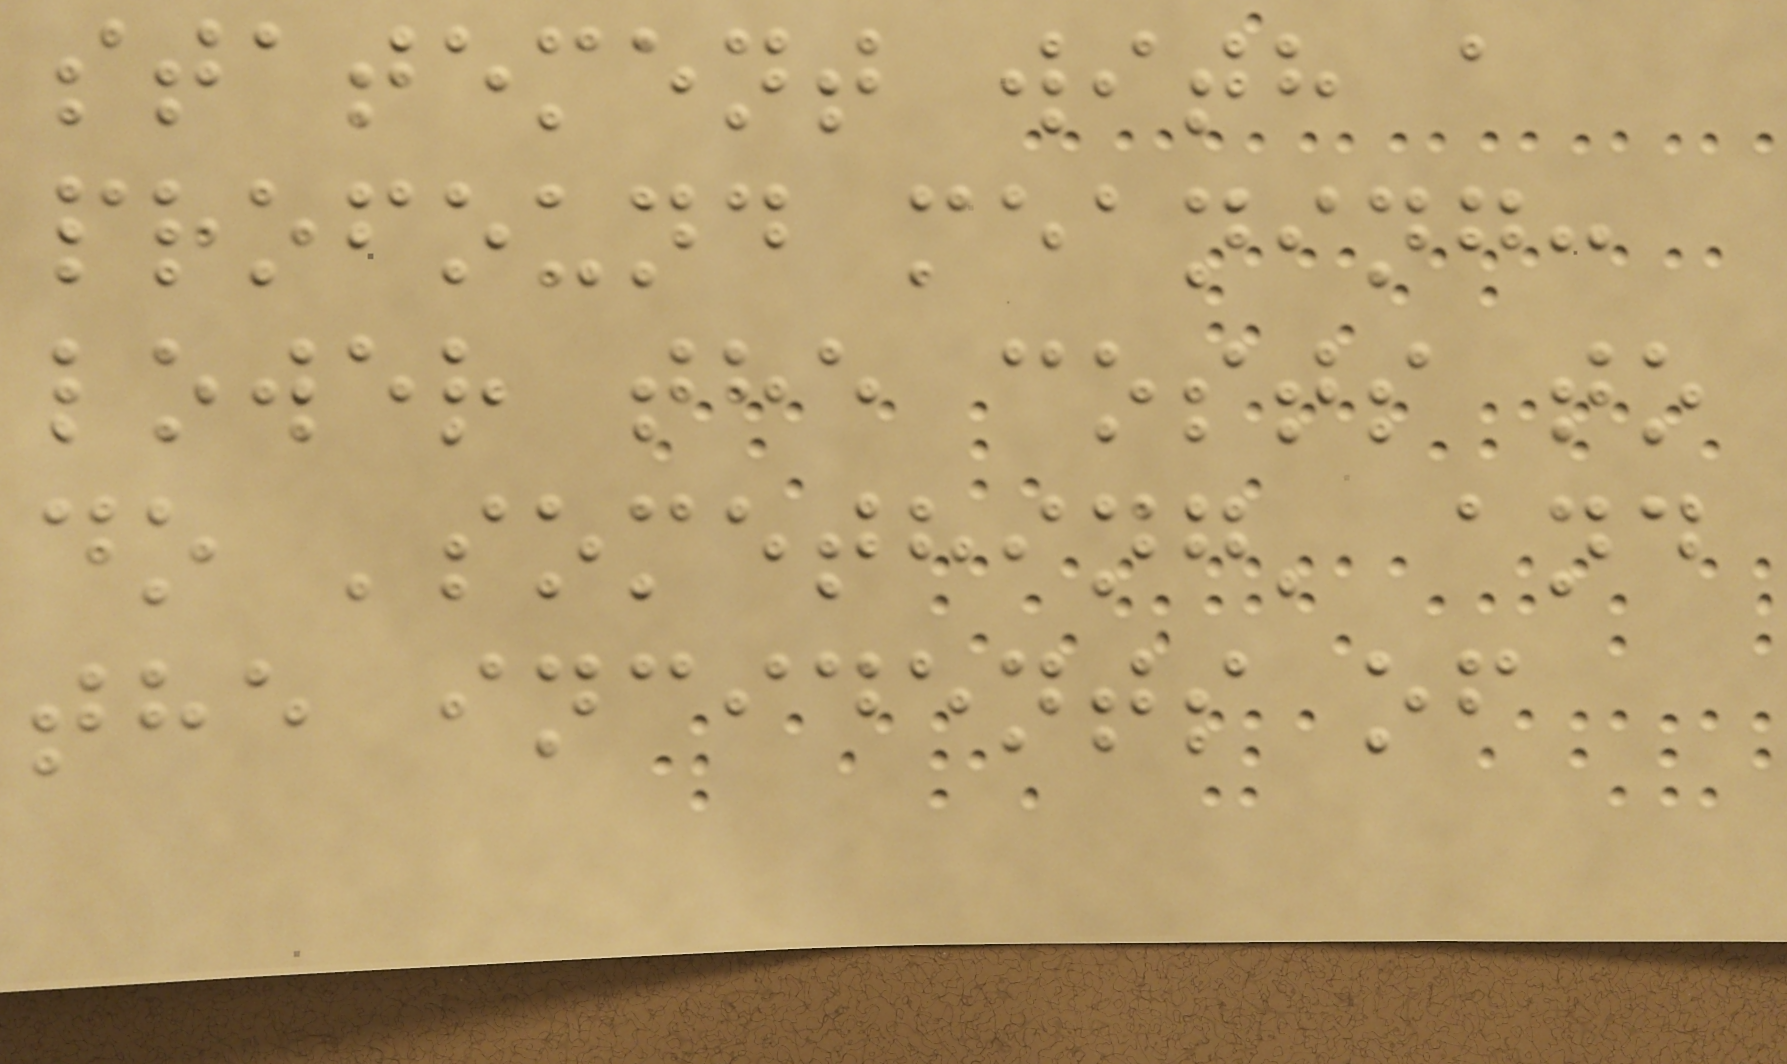statement with a
profound meaning:
lower the costs to
do 'something' and
the incidents of
